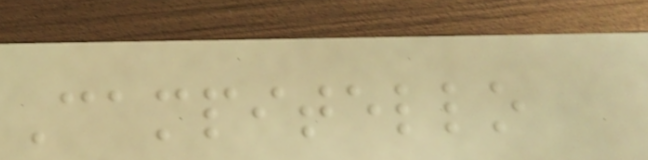Campitello
